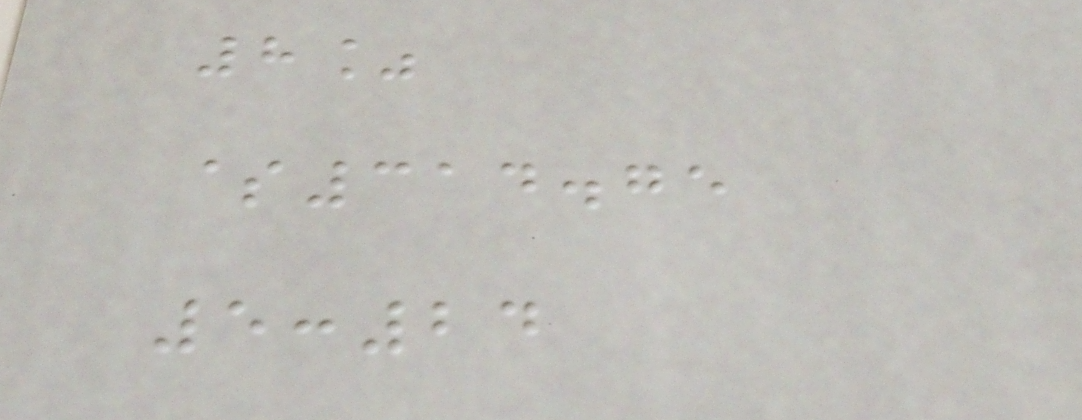8%
$314.75
5:24
